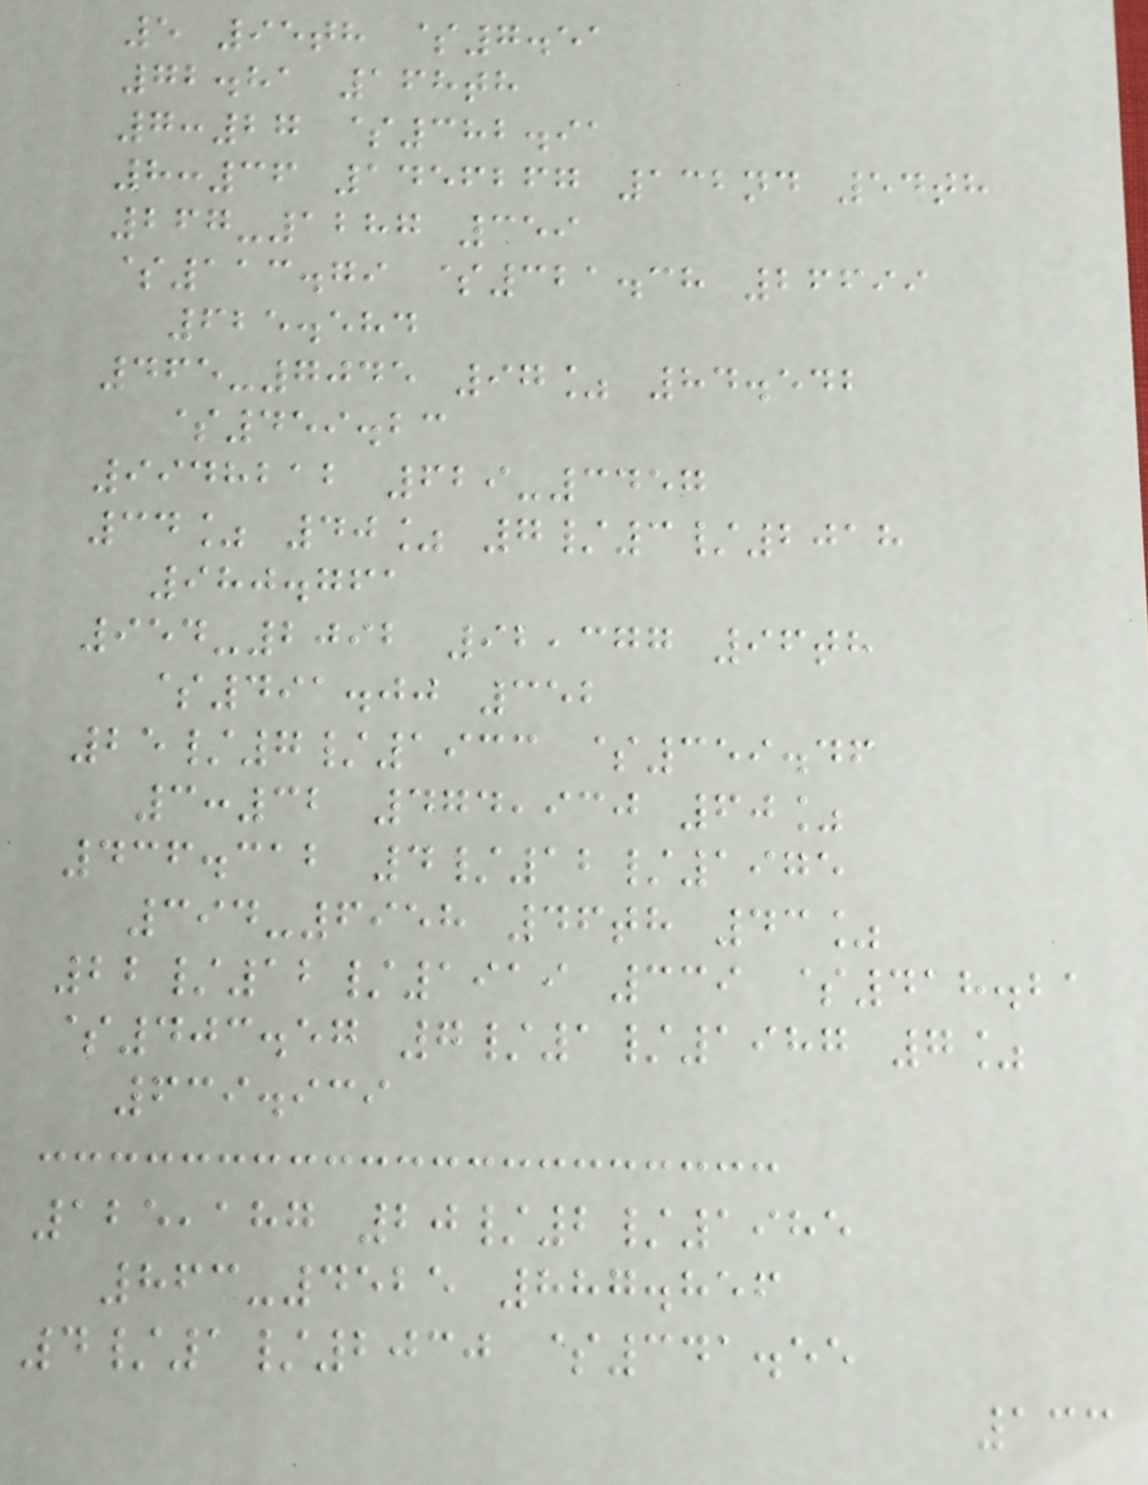5 95th $7.51
72.81 168th
7:27 $382.91
8:36 1456267 132nd 54th
267-1287 359
$113.79 $321.38 26699
625.584
465-7045 97% 84.542
$459.23
9948212 629-3457
34% 40% 7/3/2018
980.761
954-2092 92,377 96th
$491.00 352
25/7/1933 $359.46
3:32 474,930 60%
436.312 4/12/1975
394-6958 46th 43%
22/12/1919 339 $418.21
$403.57 7/1/1987 7%
639.939
125,187 20/2/1985
863-4525 887.856
4/1/2030 $341.55
133
